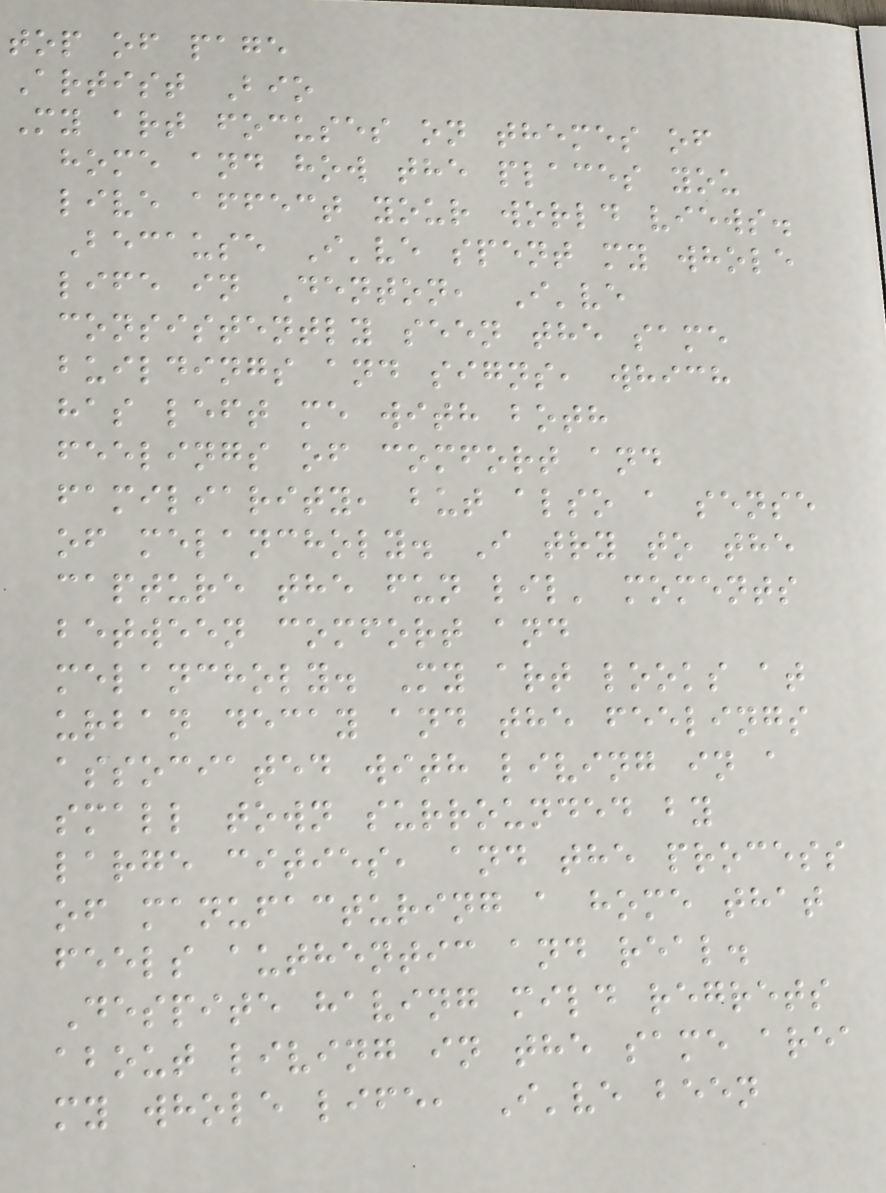top of page
Artist Bio
My art focuses on themes of
home and how the places you
live affect your world views.
Because I've spent my whole
life in Denton, I've
consistently seen the same
buildings and signs, which
has left me with both
feelings of comfort and
familiarity, but also a sense
of melancholy. I try to the
capture the fun lil' moments
between comfort and
melancholy. My art looks at
urban decay and the feelings
associated with living in a
small town surrounded by
large cities, and the process
of manufacturing a home that
feels authentic and real.
Despite having mild regrets
about living in the same area
my whole life, I've been
